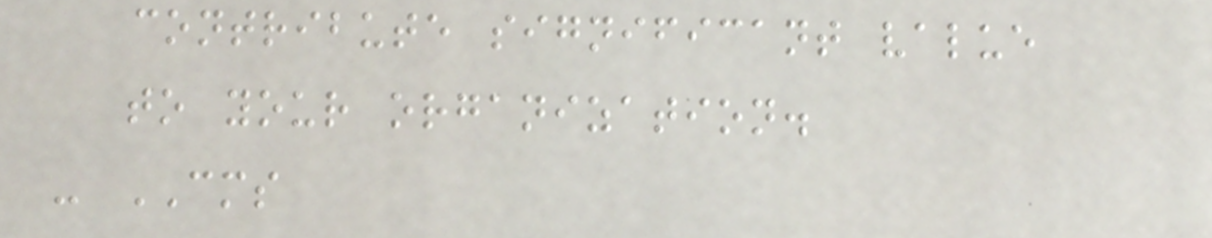contribute significant value
to your organization.
- CMS
